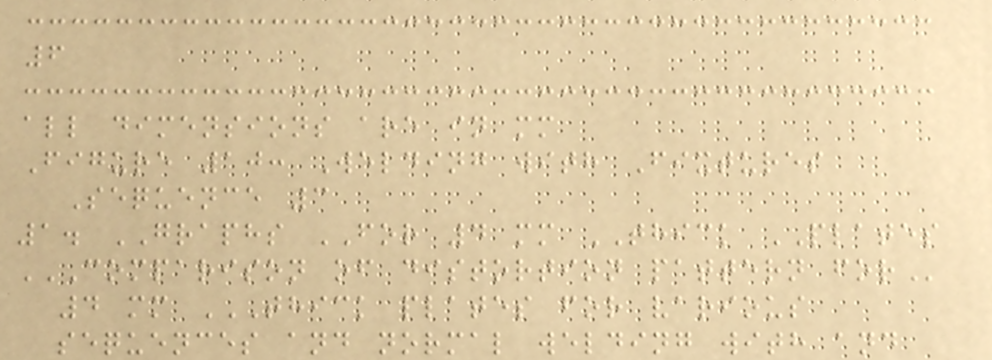6
all dimensions are in mm
Figure 10: Welding with Fixtures
Sequence 3
1. GRAPHS FOR 4 mm THICK PLATES
COMPARISON OF DISTORTION PATTERN FOR
4 mm THICK PLATES FOR VARIOUS
SEQUENCES AND NORMAL WELDING WITH AND
